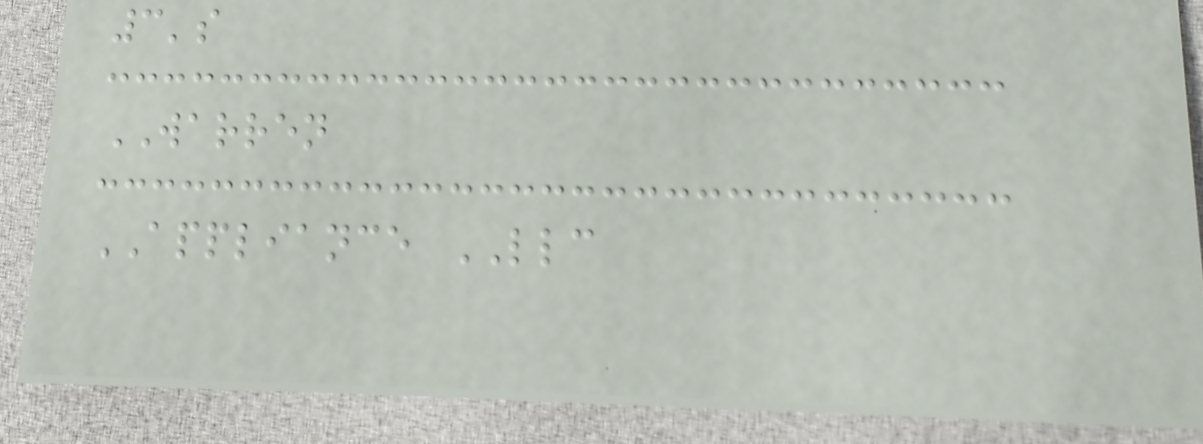3's
WARREN
APPLIANCE LLC
